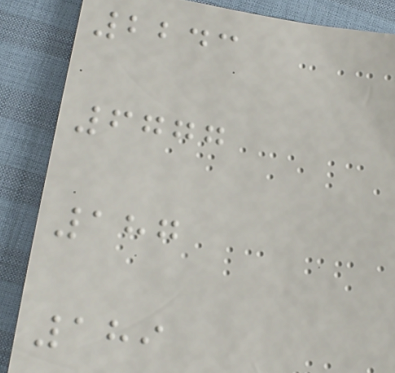2243
6777
187
189
